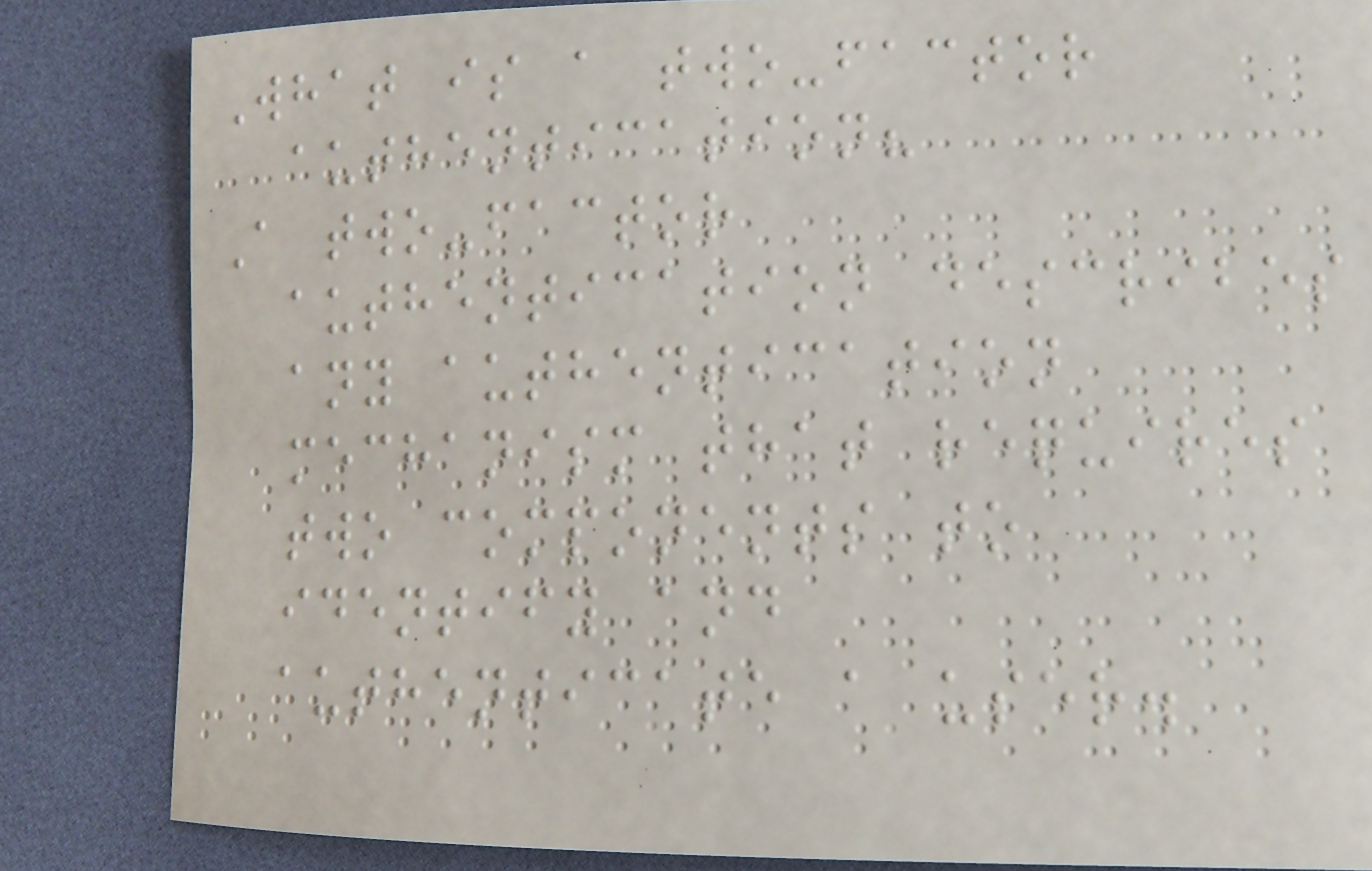What is a two-factor
authentication?
A two-factor
authentication describes
any authentication
mechanism that requires
two components to
identify and
authenticate a user.
